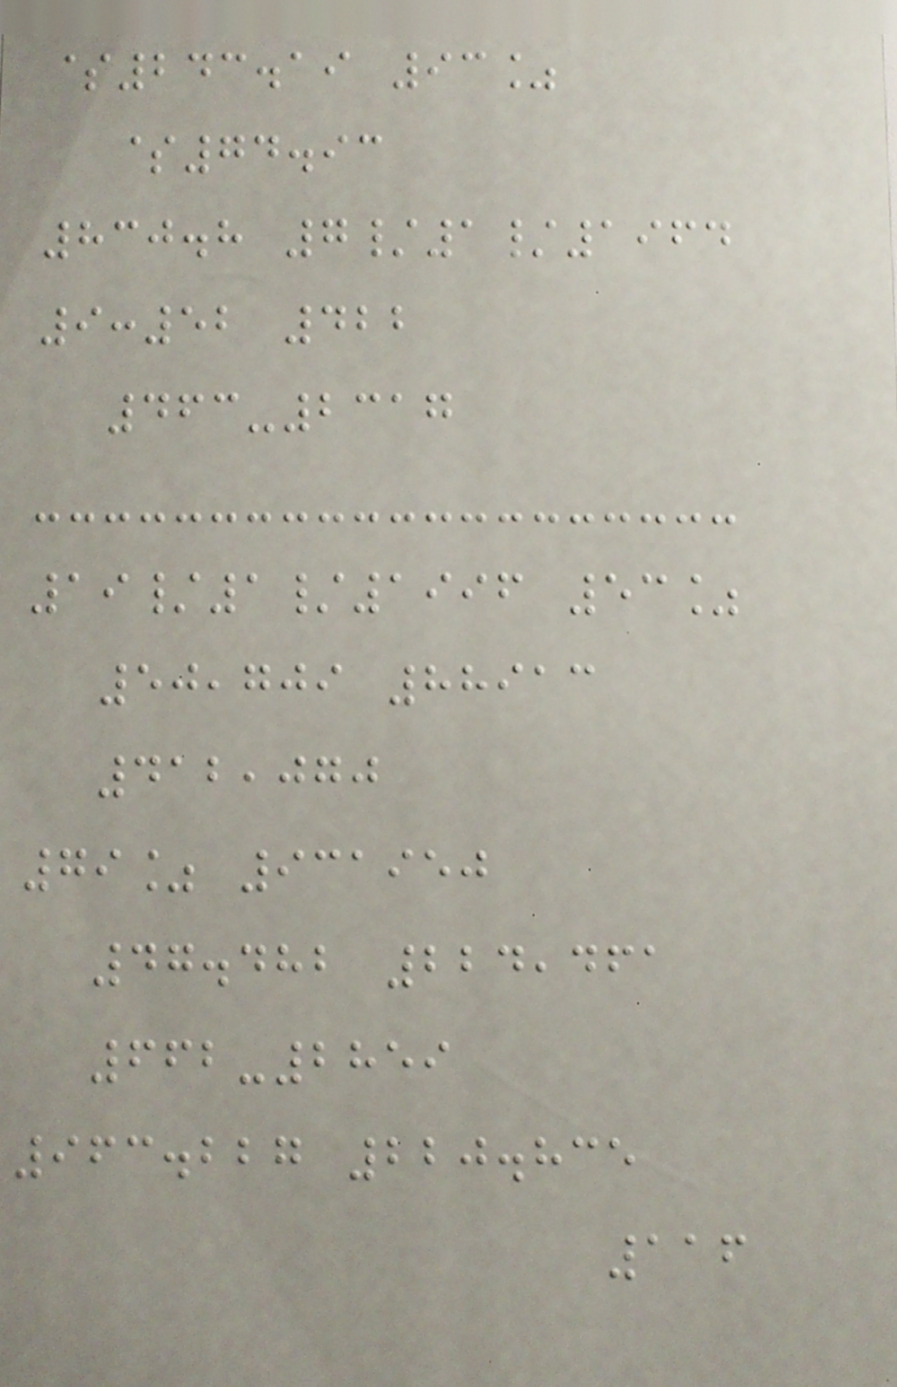$243.19 93%
$74.93
830.8 7/1/1964
9:52 422
463-2317
19/1/1996 53%
50,709 88913
412,070
79% 931950
47.482 224,461
662-2859
963.227 220.835
116
